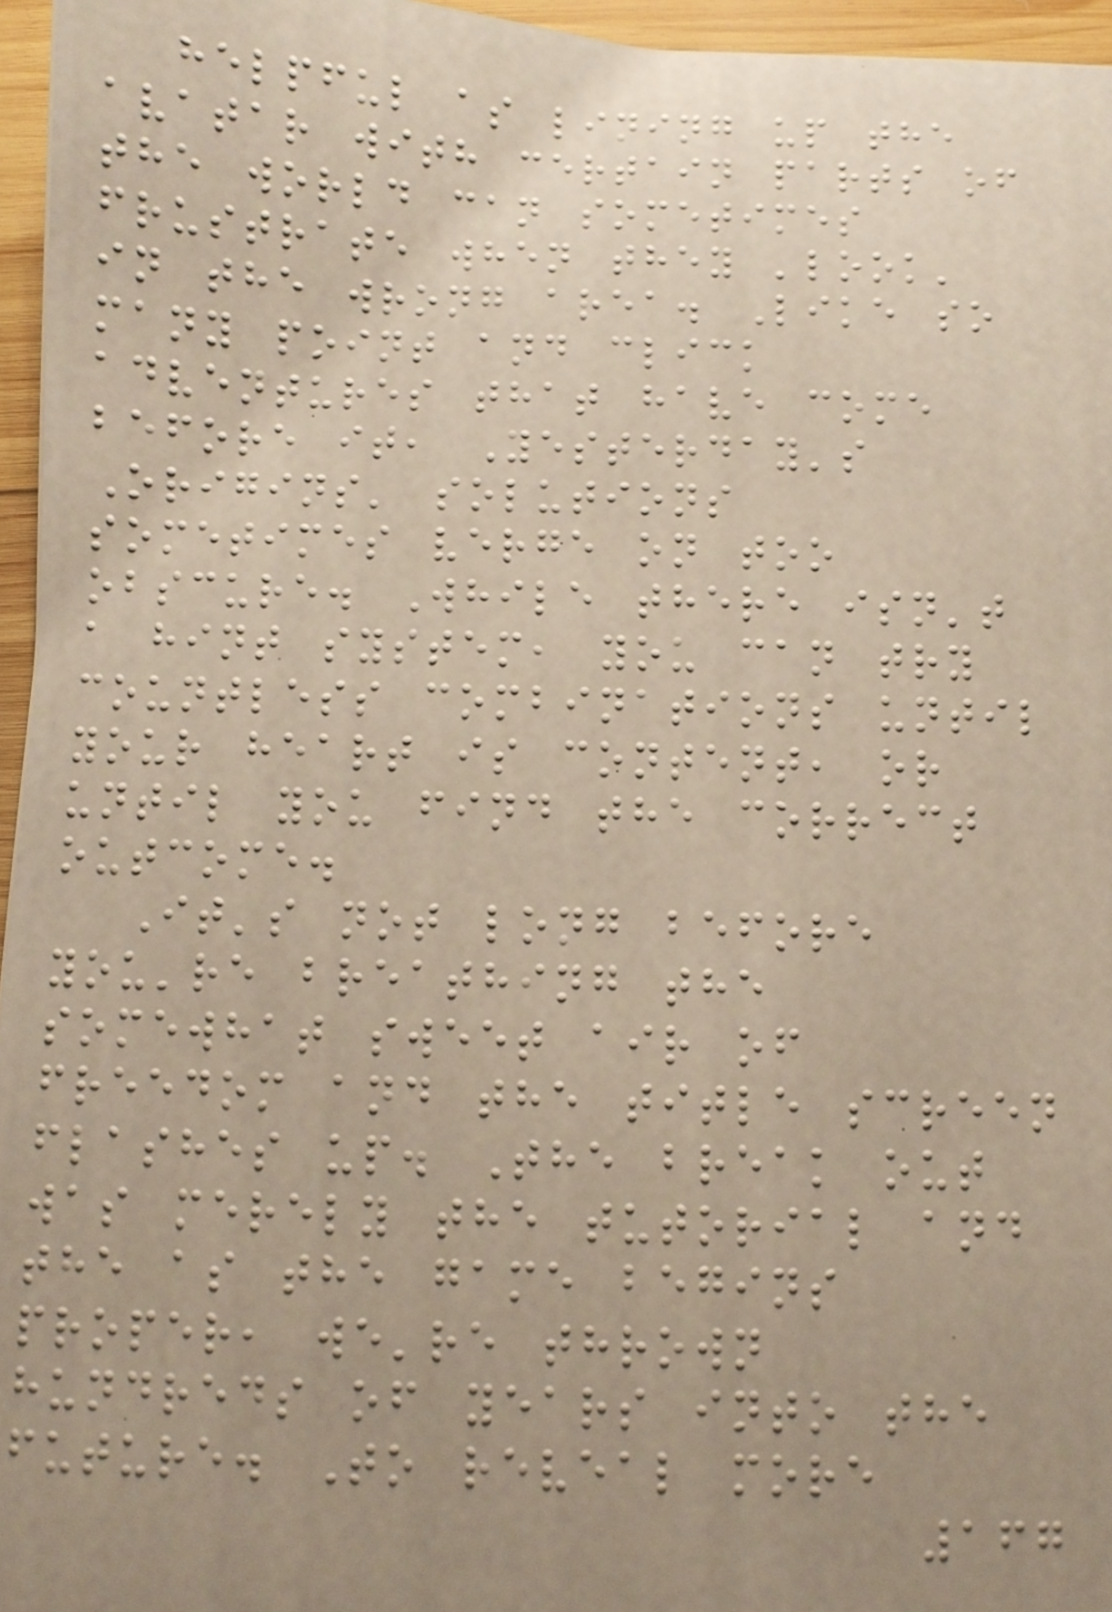helpful as lining up the
avatar with certain parts of
the world can sometimes
frustrate when they 'look'
in the wrong area. Like so
many point and click
adventures that have come
before it, Yesterday's
Origins' solutions
sometimes verge on too
obscure. While there isn't
a hint system, you can try
countless combinations until
your heart is content, or
until you find the correct
outcome.
It's not long before
you're breathing the
somewhat sweet air of
freedom and the title screen
flashes up. The break out
was merely the tutorial and
the as the game begins
proper, we're thrown
hundreds of years into the
future. To reveal more
167
